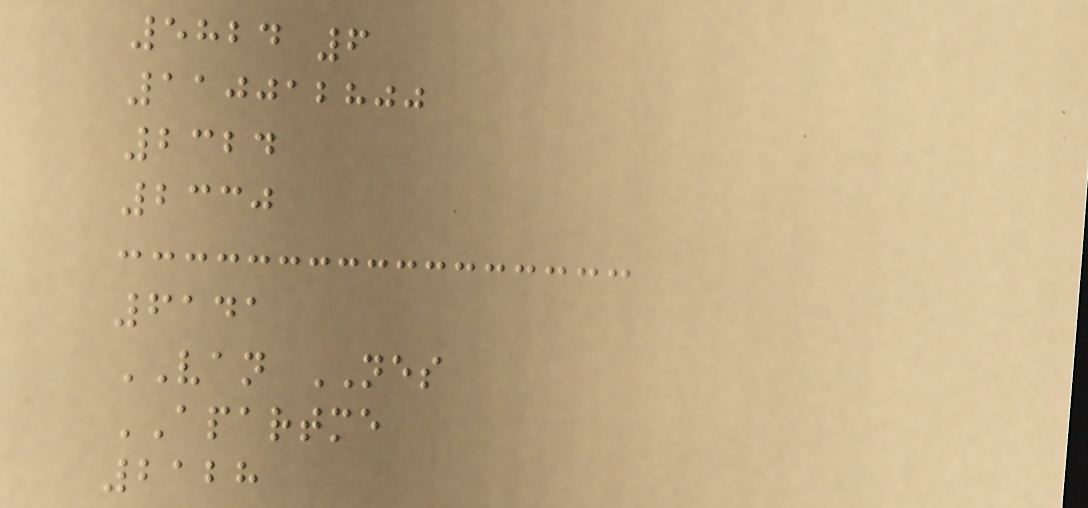5824 6
110012800
2324
2330
6141
VAN NES
APARTME
2128
